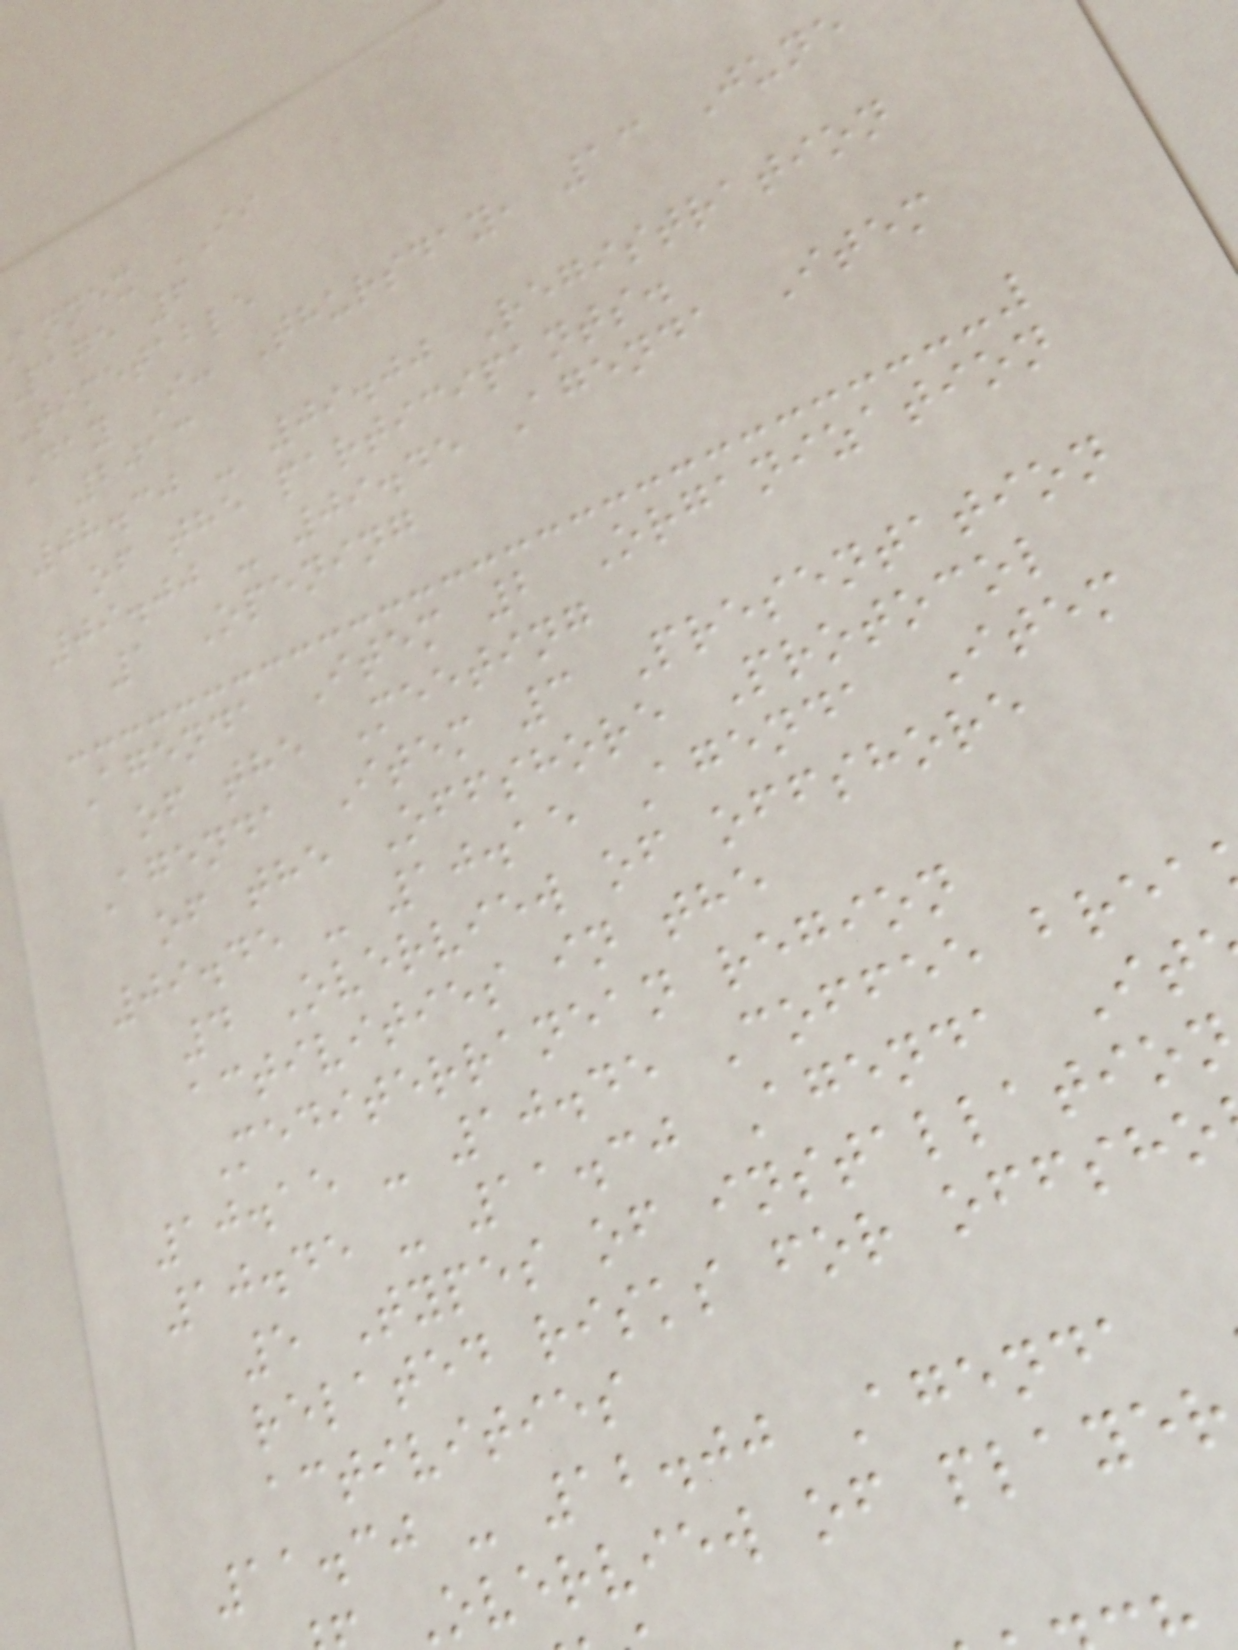annex II
page 6
Timetable
Day I: Thursday, 13 June
2013
08.30 - 09.00 Registration
of the participants.
09.00 - 09.45 Agenda Item
1 Opening
Agenda Item 2 Organization
of the Meeting
Agenda Item 3 Presentation
of the Offshore Protocol
09.45 - 10.15 Agenda Item
4 Overview of offshore
activities in the
Mediterranean region
10.15 - 10.45 Coffee brea
10.45 - 11.30 Agenda It
5 Types of installatio
related risks for offsho
activities
11.30 - 12.00 Agenda
Overview of player
